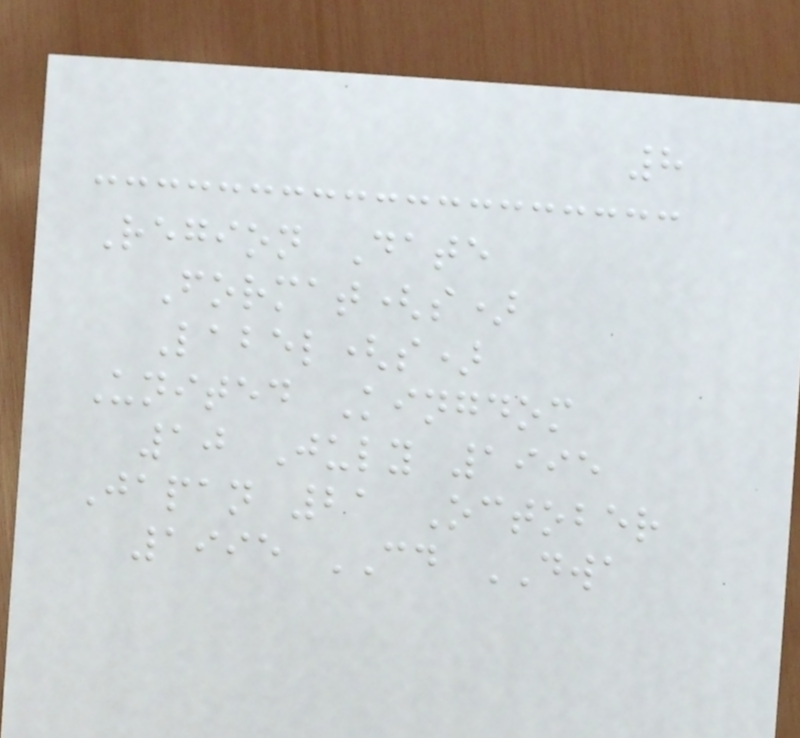8
Region Date
Format(s)
Label(s)
United Kingdom
10 July 1995
Japan 21 October
1995 CD DWA
